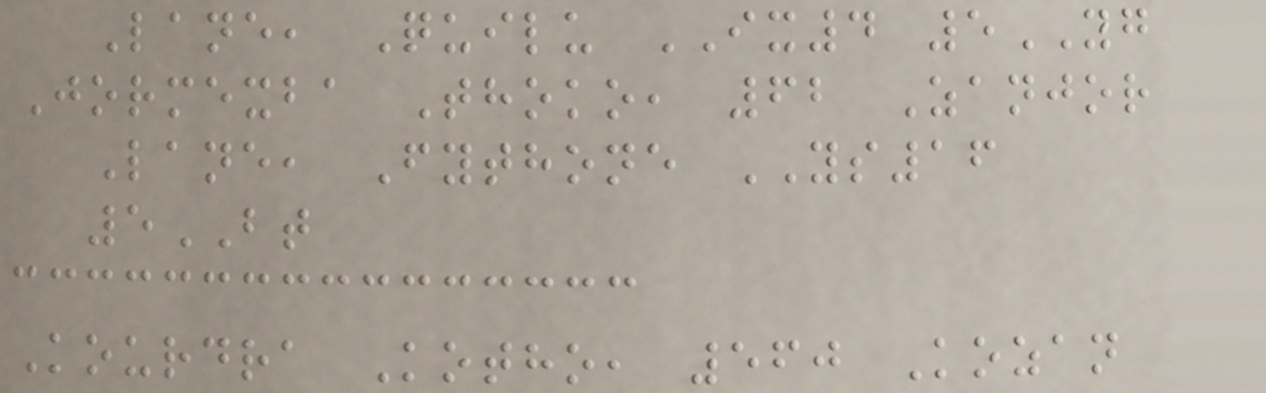Lane, Quilu IX4 5YG
Jormexba Thoko, 62 Zanjor
Lane, Fythone YS16
5BT
Kourdra Kotho, 560 Kozan
